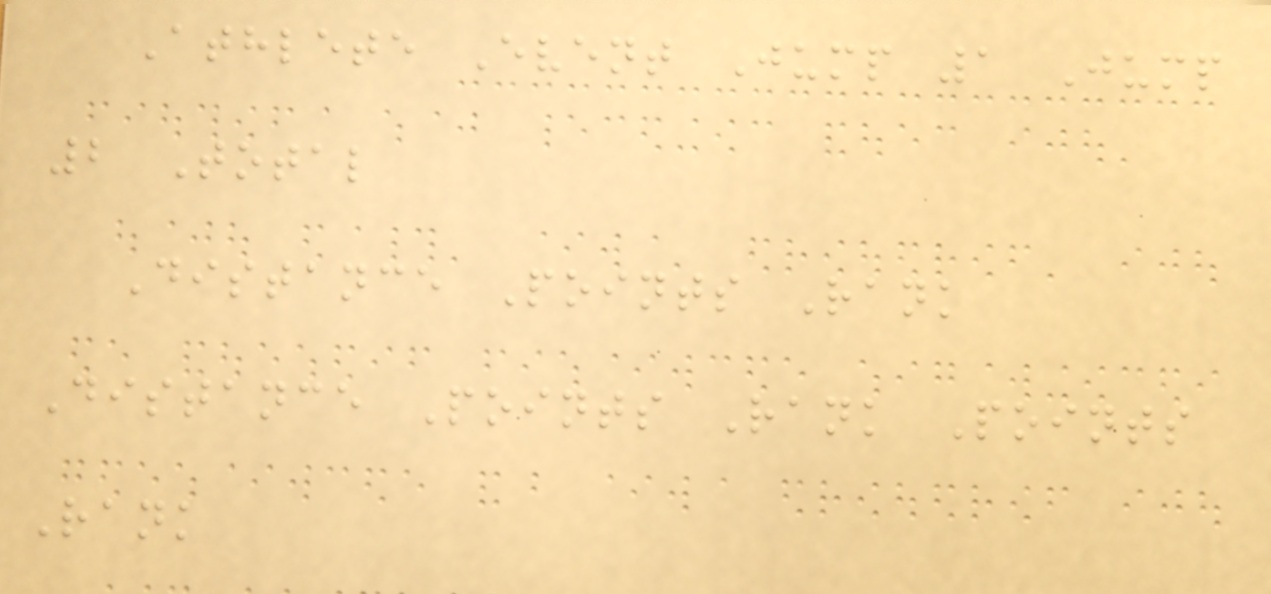Athlete Event Jump 1 Jump
2 Total
Distance Points Rank
Distance Points Rank Points
Rank
